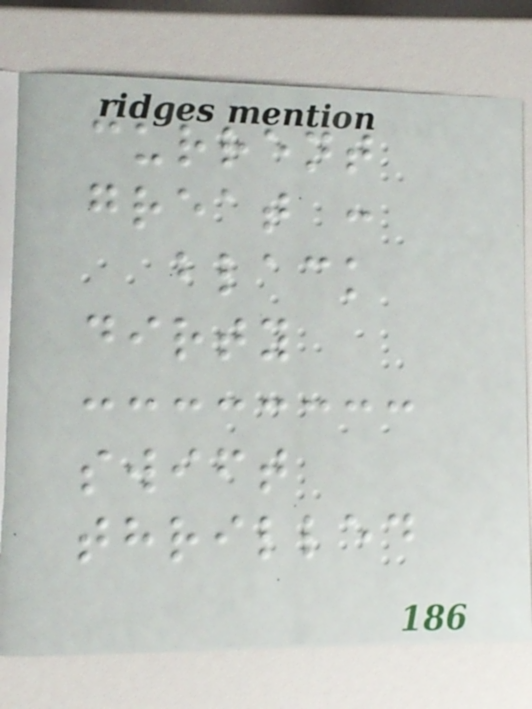current
great :
black
dirty
swift
thrilled
